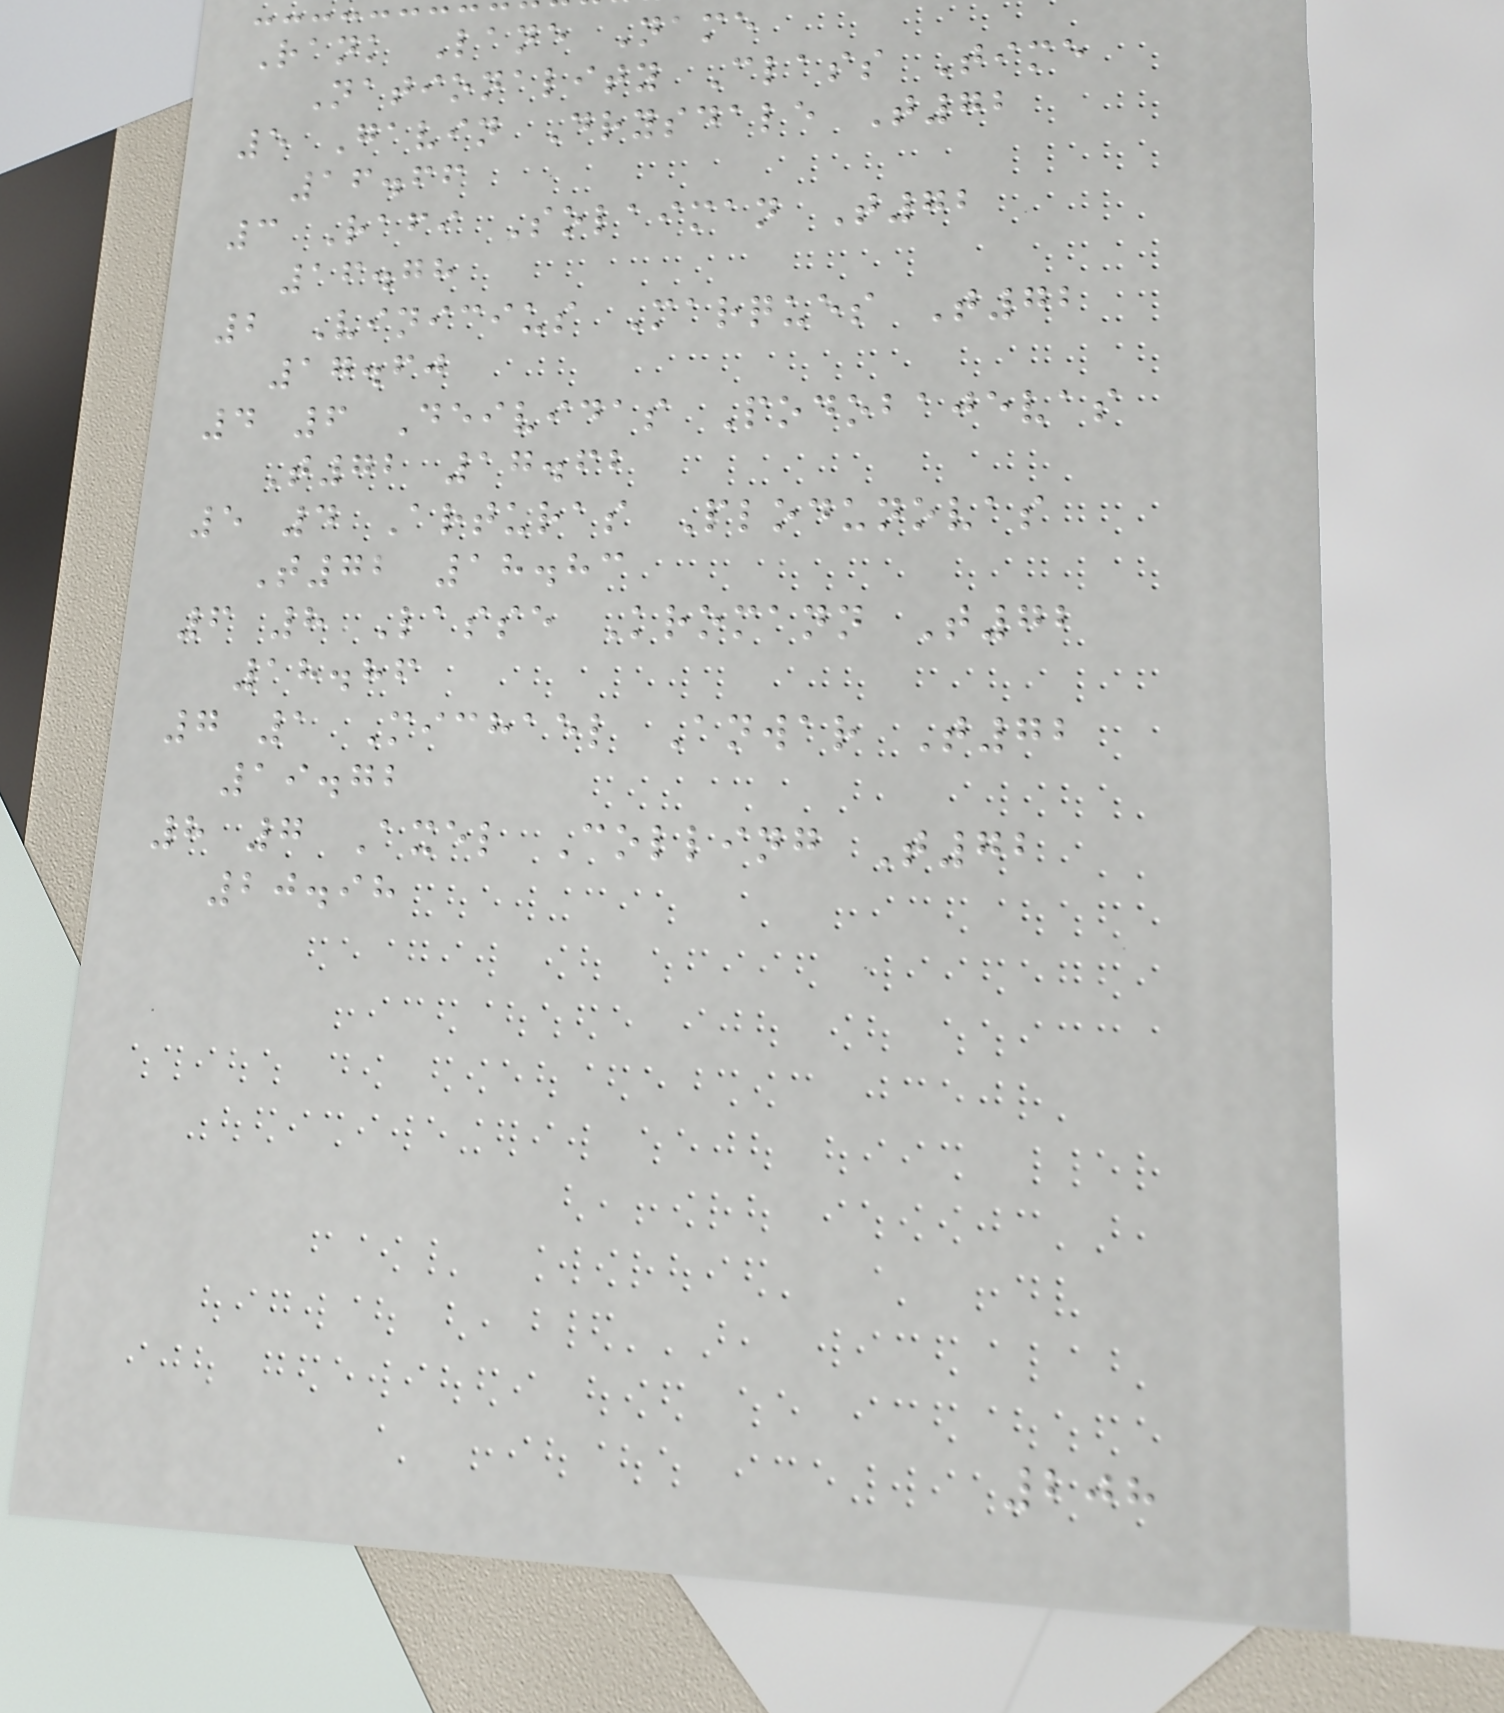Rank Lane Name
Nationality Class Time
5 Gavin Drysdale T72
16.66
3 Rafi Solaiman T72
16.78
2 Vinicius Marques T72
17.60
4 6 Deividas Podobajevas
T72 17.62
5 4 Arturas Plodunovas
T72 18.83
6 8 Lasse Kromann T72
18.86
7 1 Michael Anwar T72
19.72
8 7 Axel Colling T72
20.98
208
